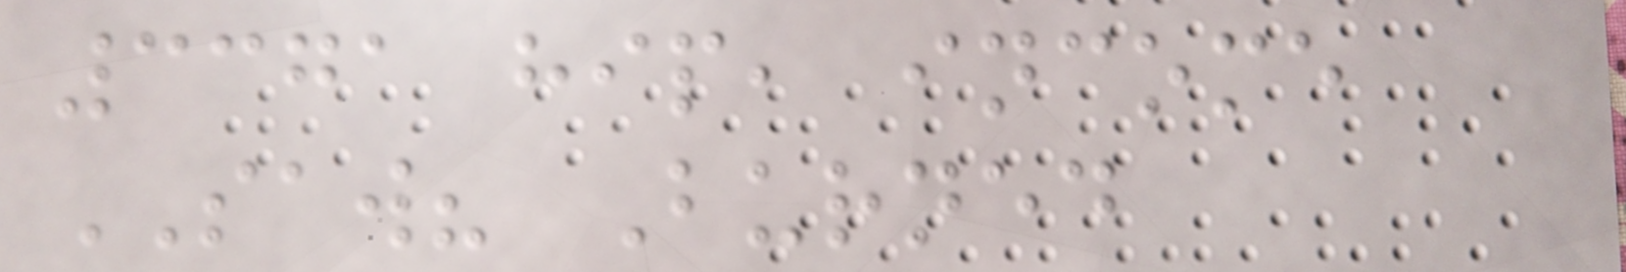3371 hip, income
SAW? Burned
